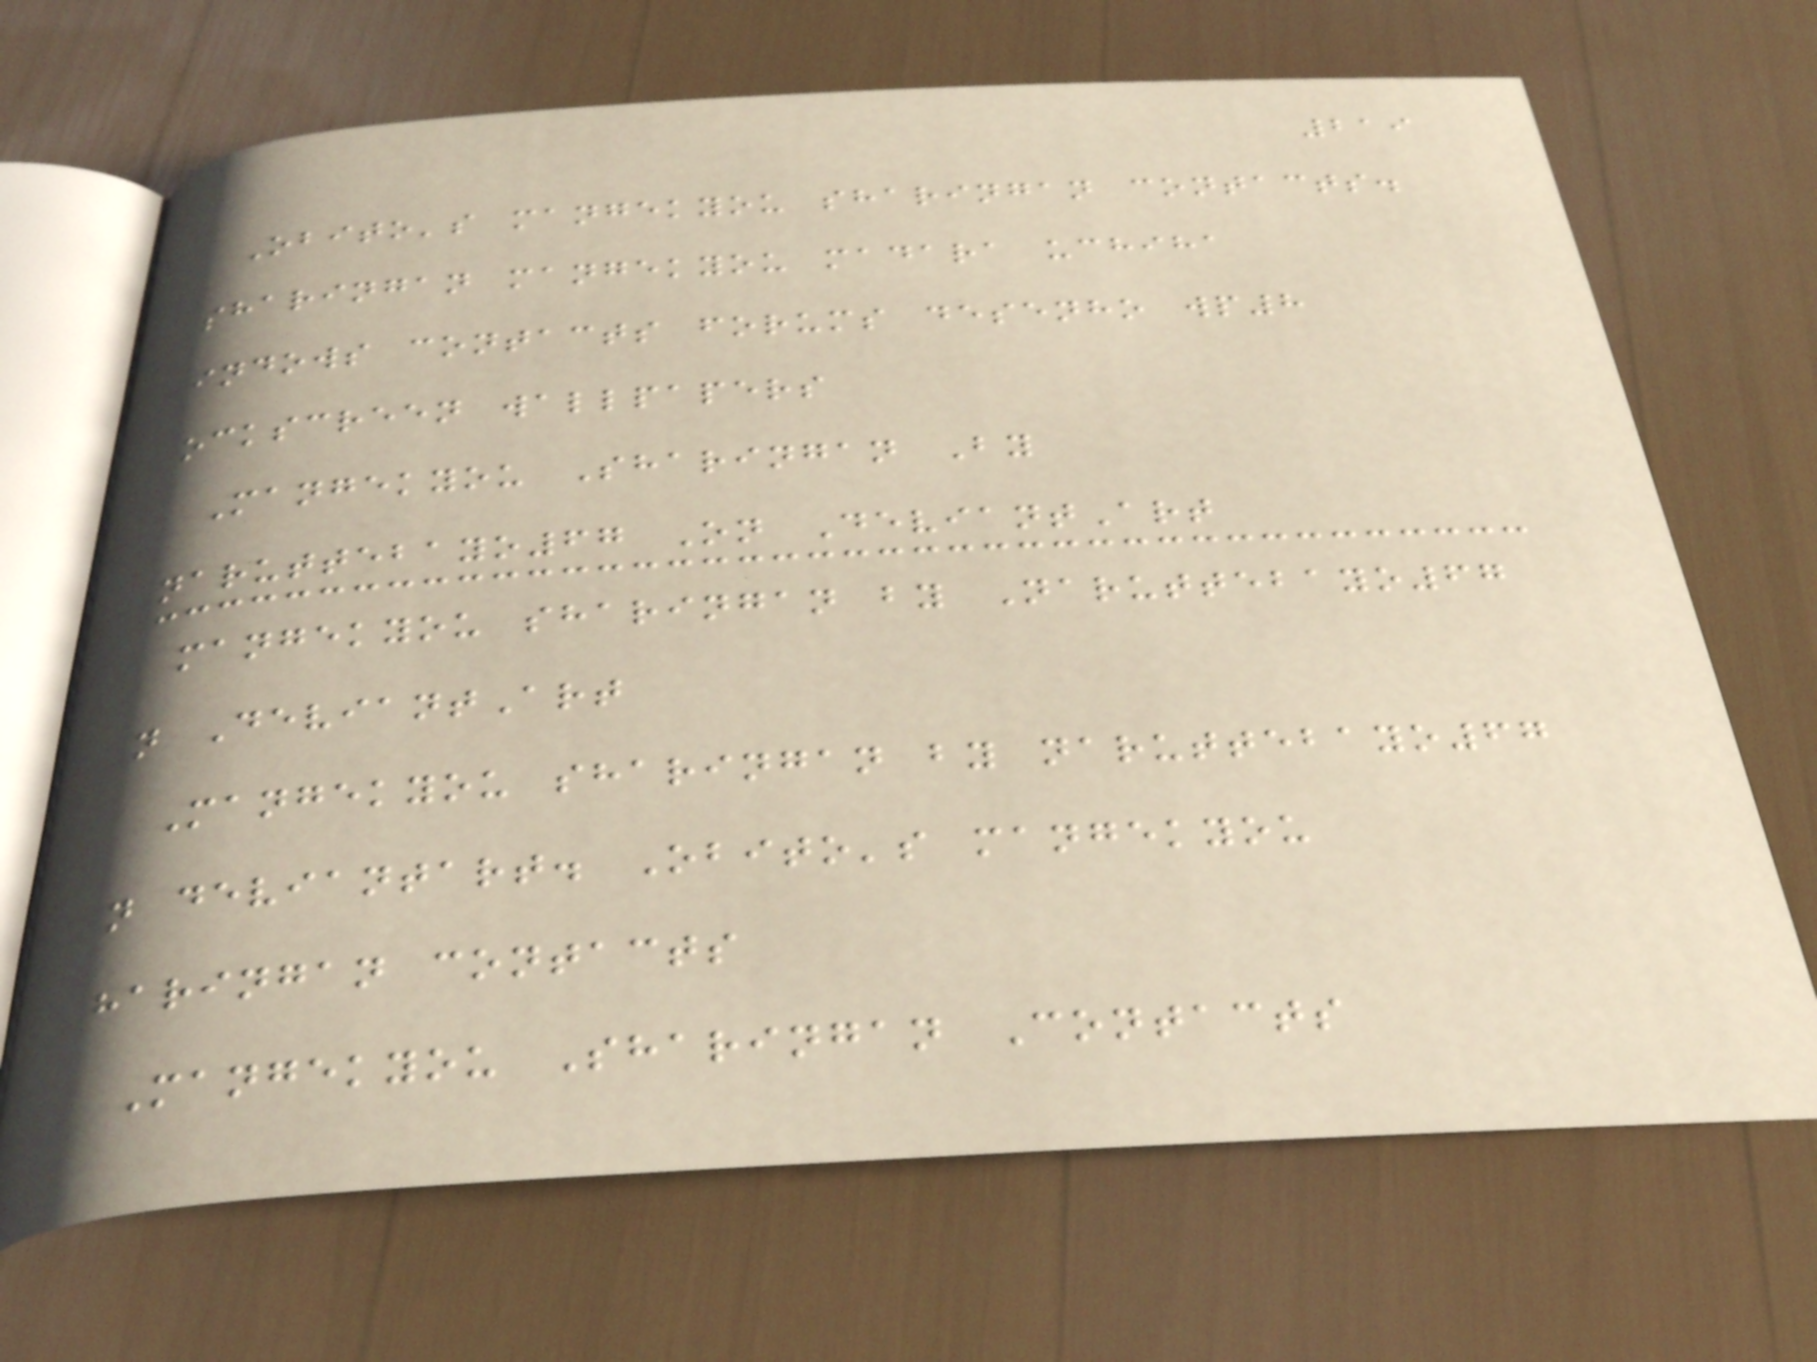219
Obito's mangekyou sharingan contacts.
Sharingan mangekyou madara uchiha
windows contacts forums desenho wp8
lockscreen wallpapers
Mangekyou Sharingan By
Naruttebayo67 On DeviantArt
mangekyou sharingan by Naruttebayo67
on DeviantArt
Mangekyou sharingan by naruttebayo67
on deviantart. Obito's mangekyou
sharingan contacts
Mangekyou Sharingan Contacts
